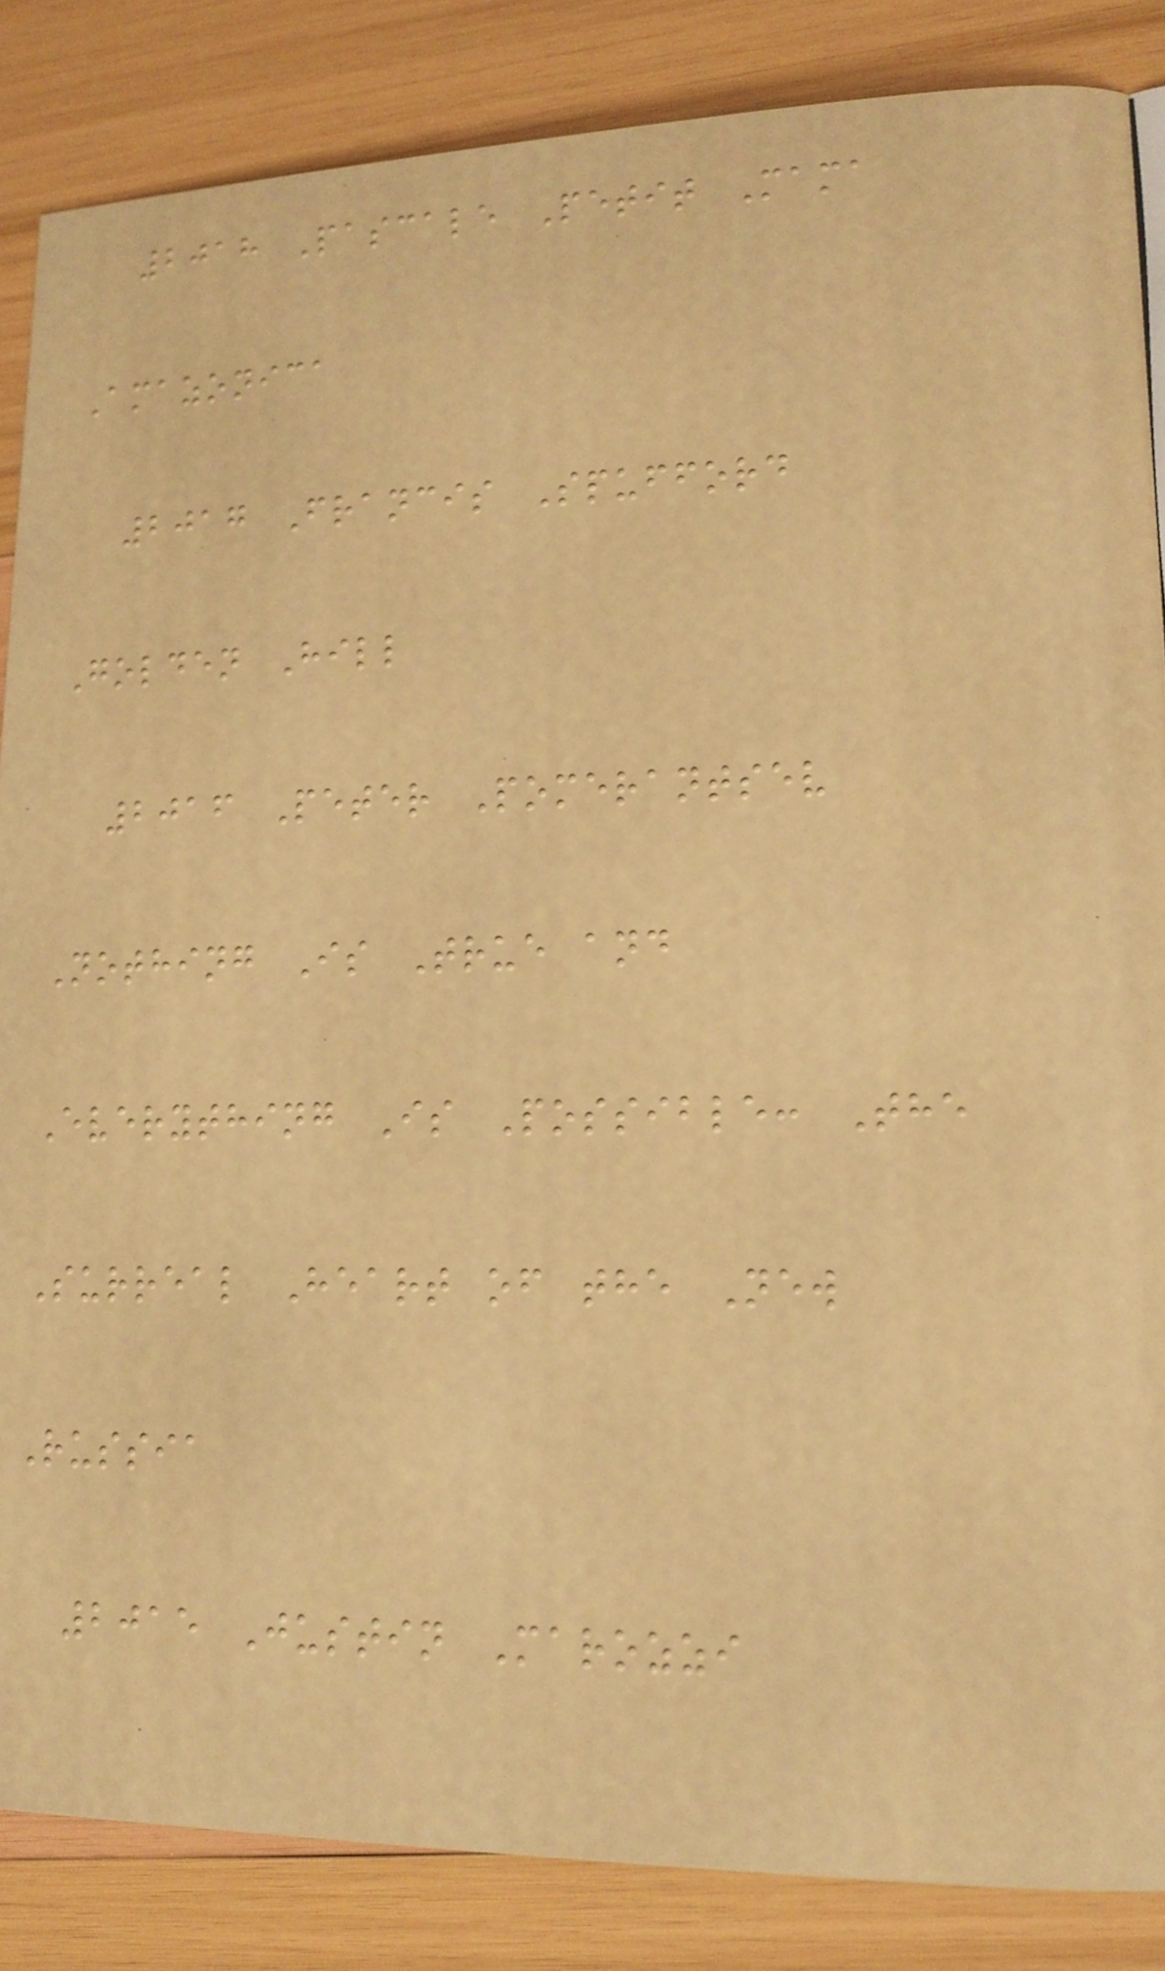2018 Pascale Petit Mama
Amazonica
2017 Francis Spufford
Golden Hill
2016 Peter Pomerantsev
Nothing Is True and
Everything Is Possible: The
Surreal Heart of the New
Russia
2015 Justin Marozzi
